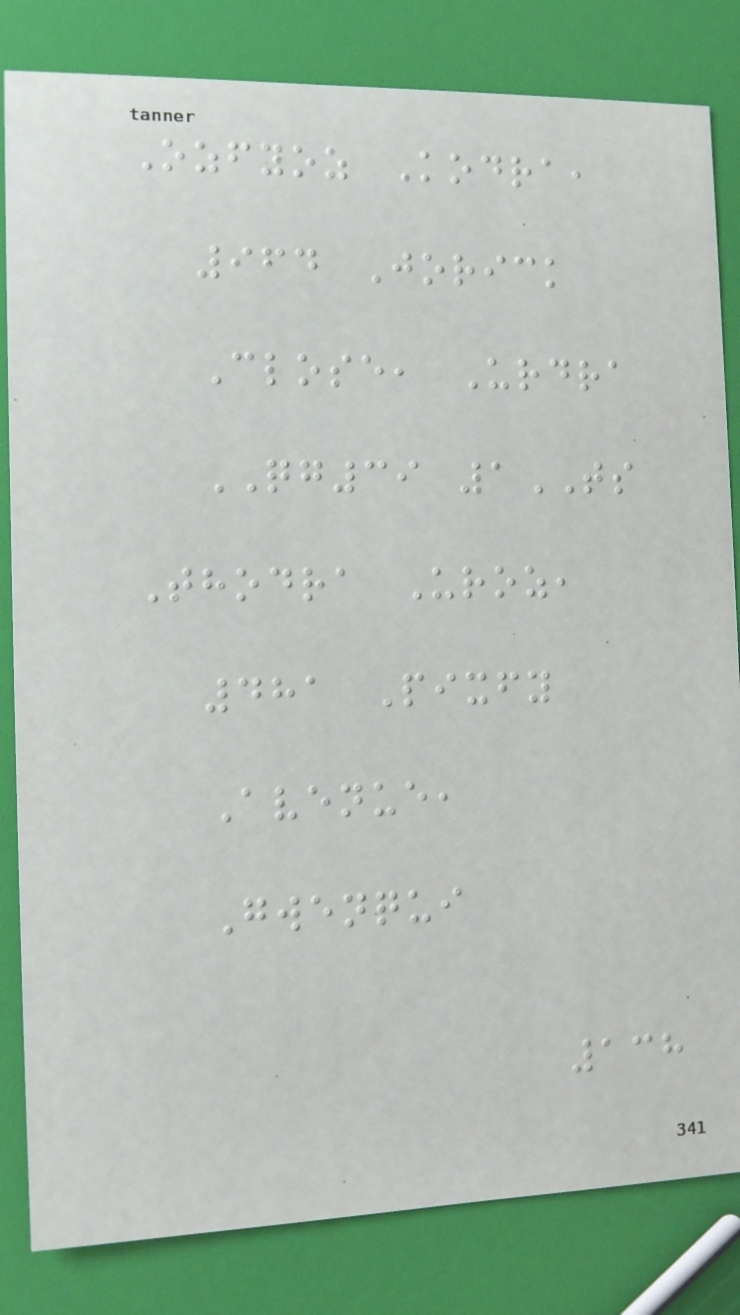Ozfyoz Kodra,
964 Jorick
Close, Urdra
QG39 1TS
Thodra Uroz,
481 Pixfy
Avenue,
Gwenqui
138
